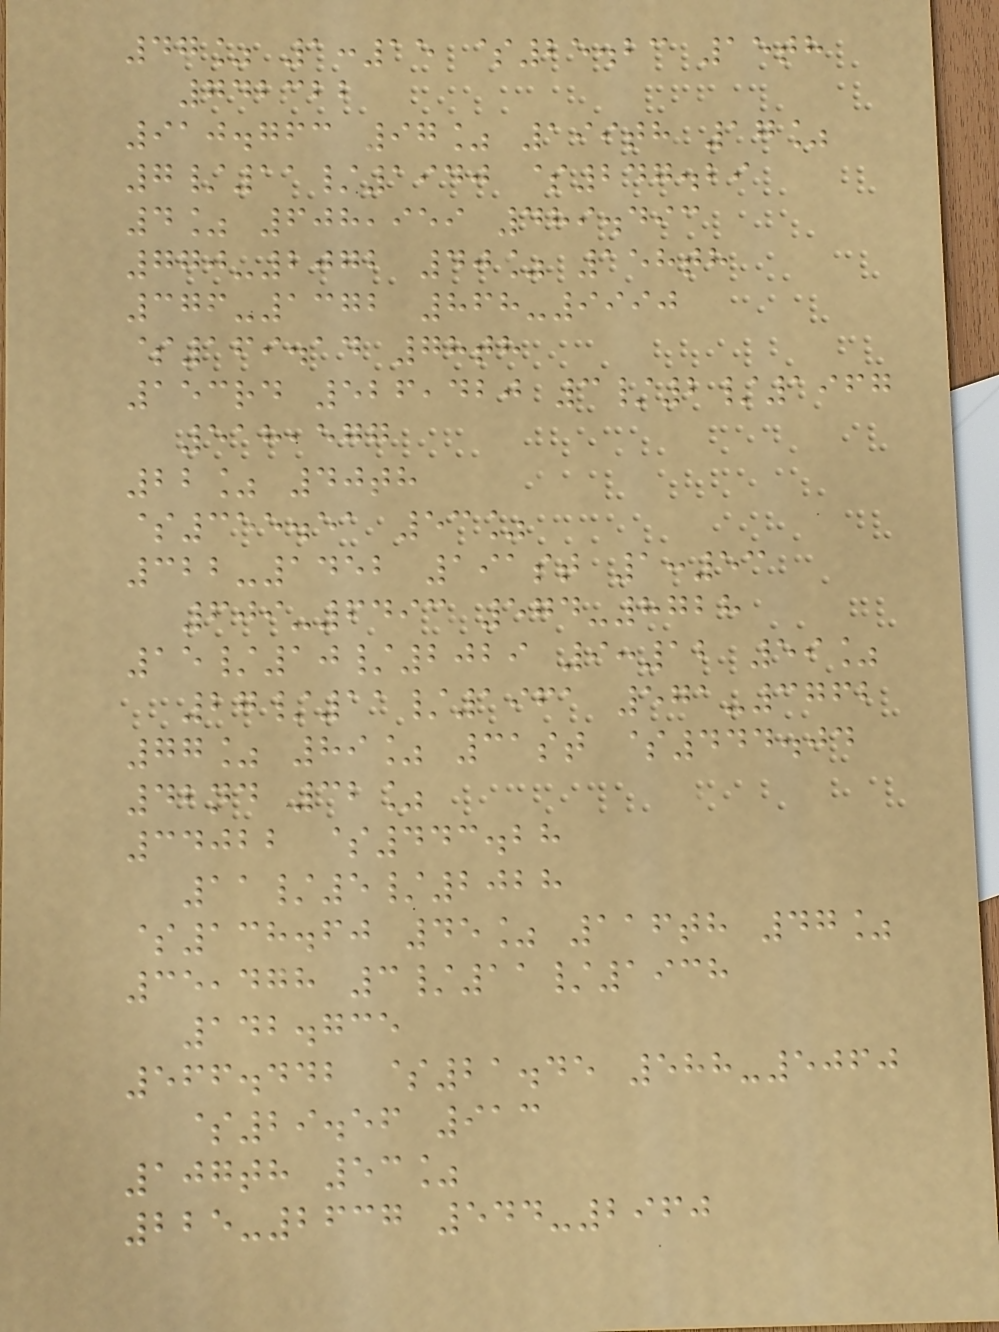47% 1:15 $25.23 15th
742322
910.763 97% 199th 17%
7/11/1940 $247.29
4% 608,959 489.493
770-2072 40% 158th
376-1372 868-9990
$169.14 78th
153rd 526,420 3/2/1967
518,577
22% 40th
$355.51 53%
322-1452 191st 1:53
609-6493 574-8728
15/10/2029 9:12 59%
27/11/1961 571-3762
77% 89% 31st $444.04
42nd 32%
34022 $443.28
11/5/2028
$138.60 45% 116th 47%
35,478 3/11/1938
142.735
566.442 $21.45 588-5060
$29.56 913
107th 53%
225-2637 544-2960
